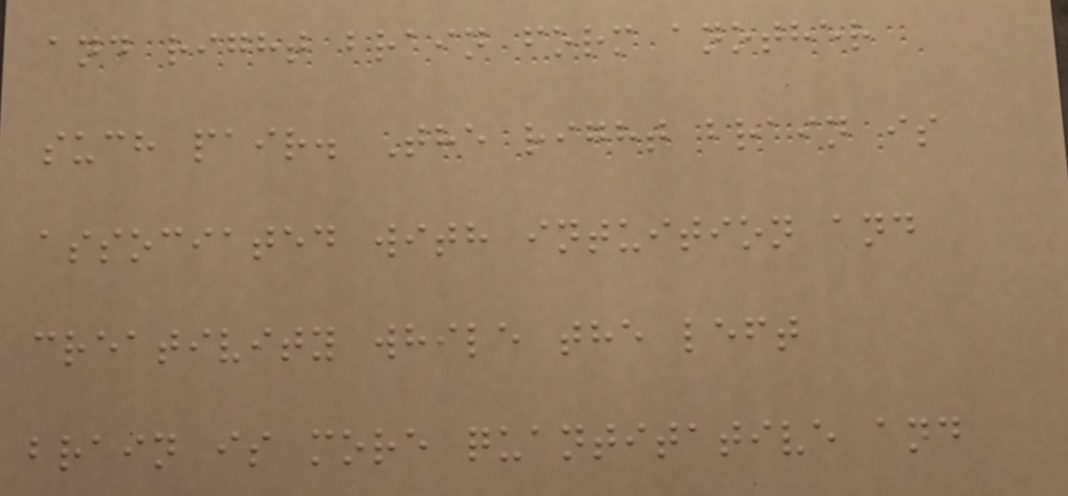and right brain form another
such pair. The right brain is
associated with intuition and
creativity while the left
brain is more quantitative and
